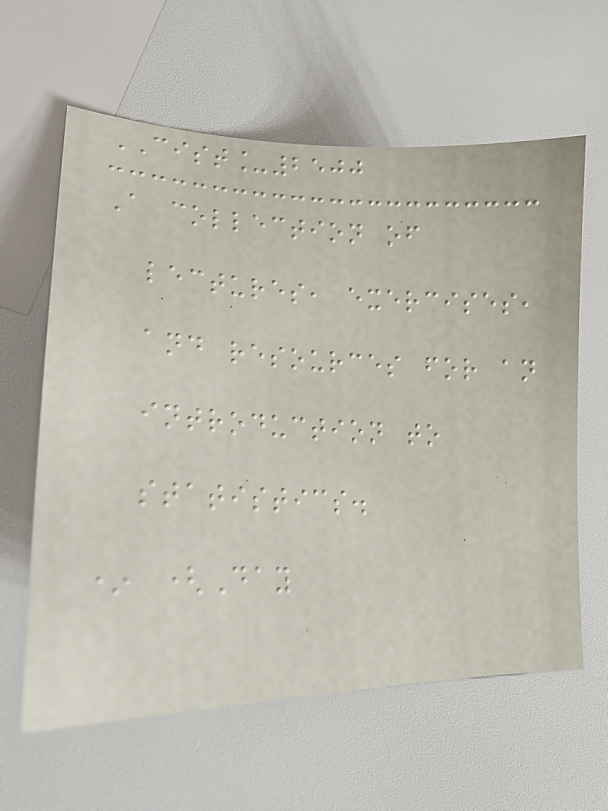CIST_2500
A collection of
lectures, exercises,
and resources for an
introduction to
statistics.
* (Day
